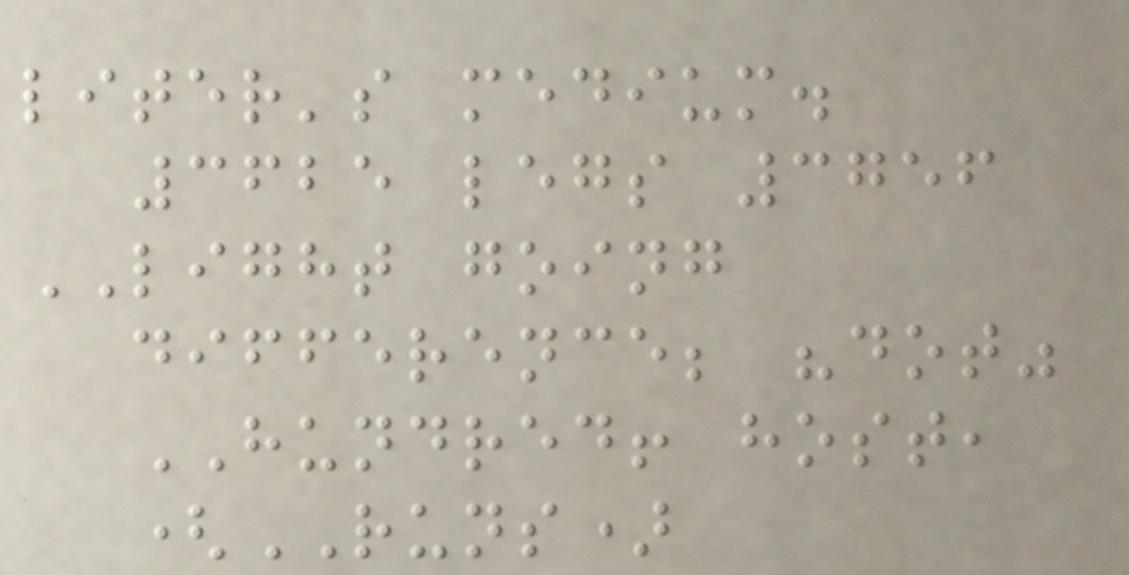liter's medium.
3625 legs 3756
LIGHT going
difference; "dot"
HUNDRED! host,
(RUNS)
